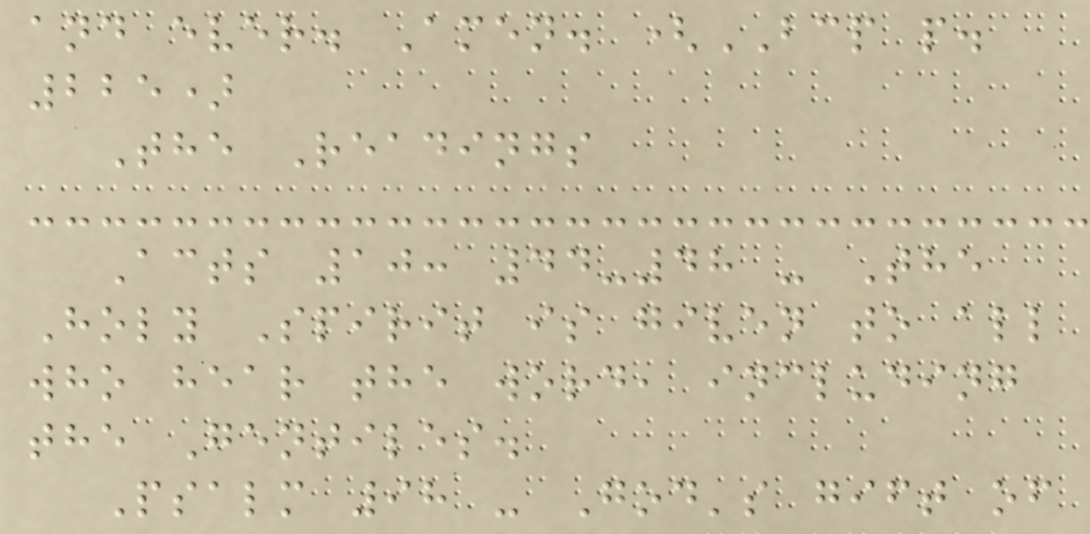and ever. Amen. (BCP p.
225)
The Readings
Acts 10: 44-48 - The
Holy Spirit is given to all
who hear the word, including
the Gentiles.
Psalm 98 - God's gift of
